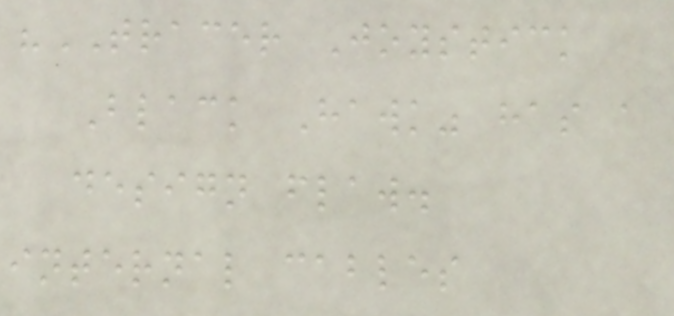"TRACER Joystick
Black Hawk" has a
design flaw.
internal cables
